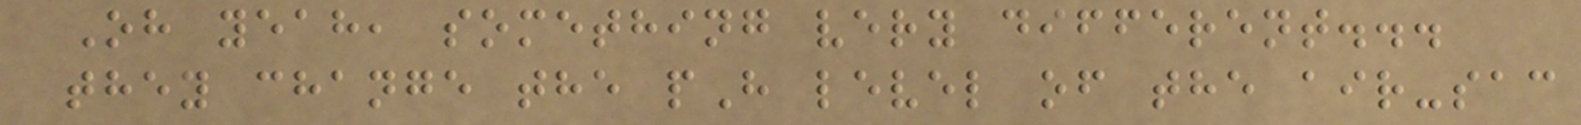Oh yeah, something very different...
they change the pH level of the air-sac
